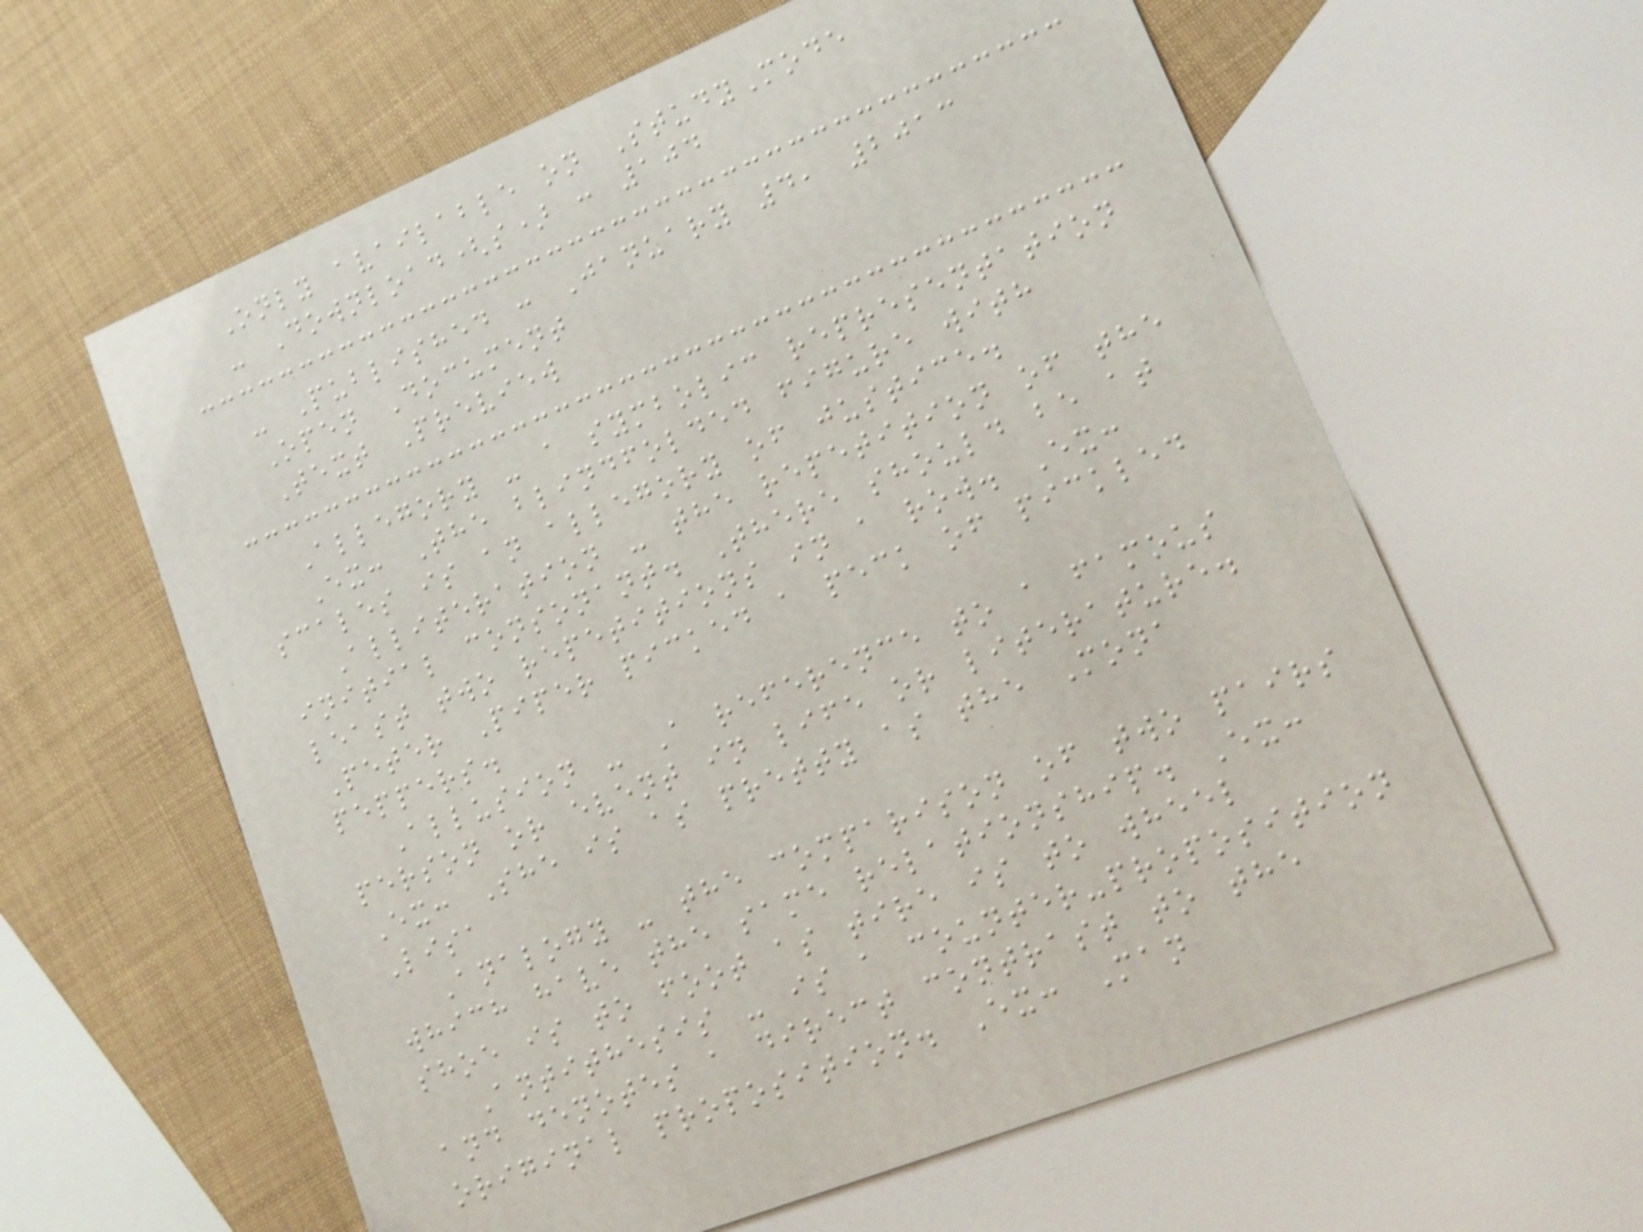Only available on StudyMode
- Download(s) : 104
- Published : January 4, 2013
Open Document
Text Preview
Allegory - a symbolic representation
Ex: The blindfolded figure with
scales is an allegory of justice.
Alliteration - the repetition of the
initial consonant. There should be at
least two repetitions in a row. Ex:
Peter Piper picked a peck of pickled
peppers.
Allusion - A reference to a famous
person or event in life or literature.
Ex: She is as pretty as the Mona
Lisa
Analogy - the comparison of two pairs
which have the same relationship. Ex:
shoe is to foot as tire is to wheel
Antithesis - is a counter-proposition
and denotes a direct contrast to the
original proposition. Ex: Man
